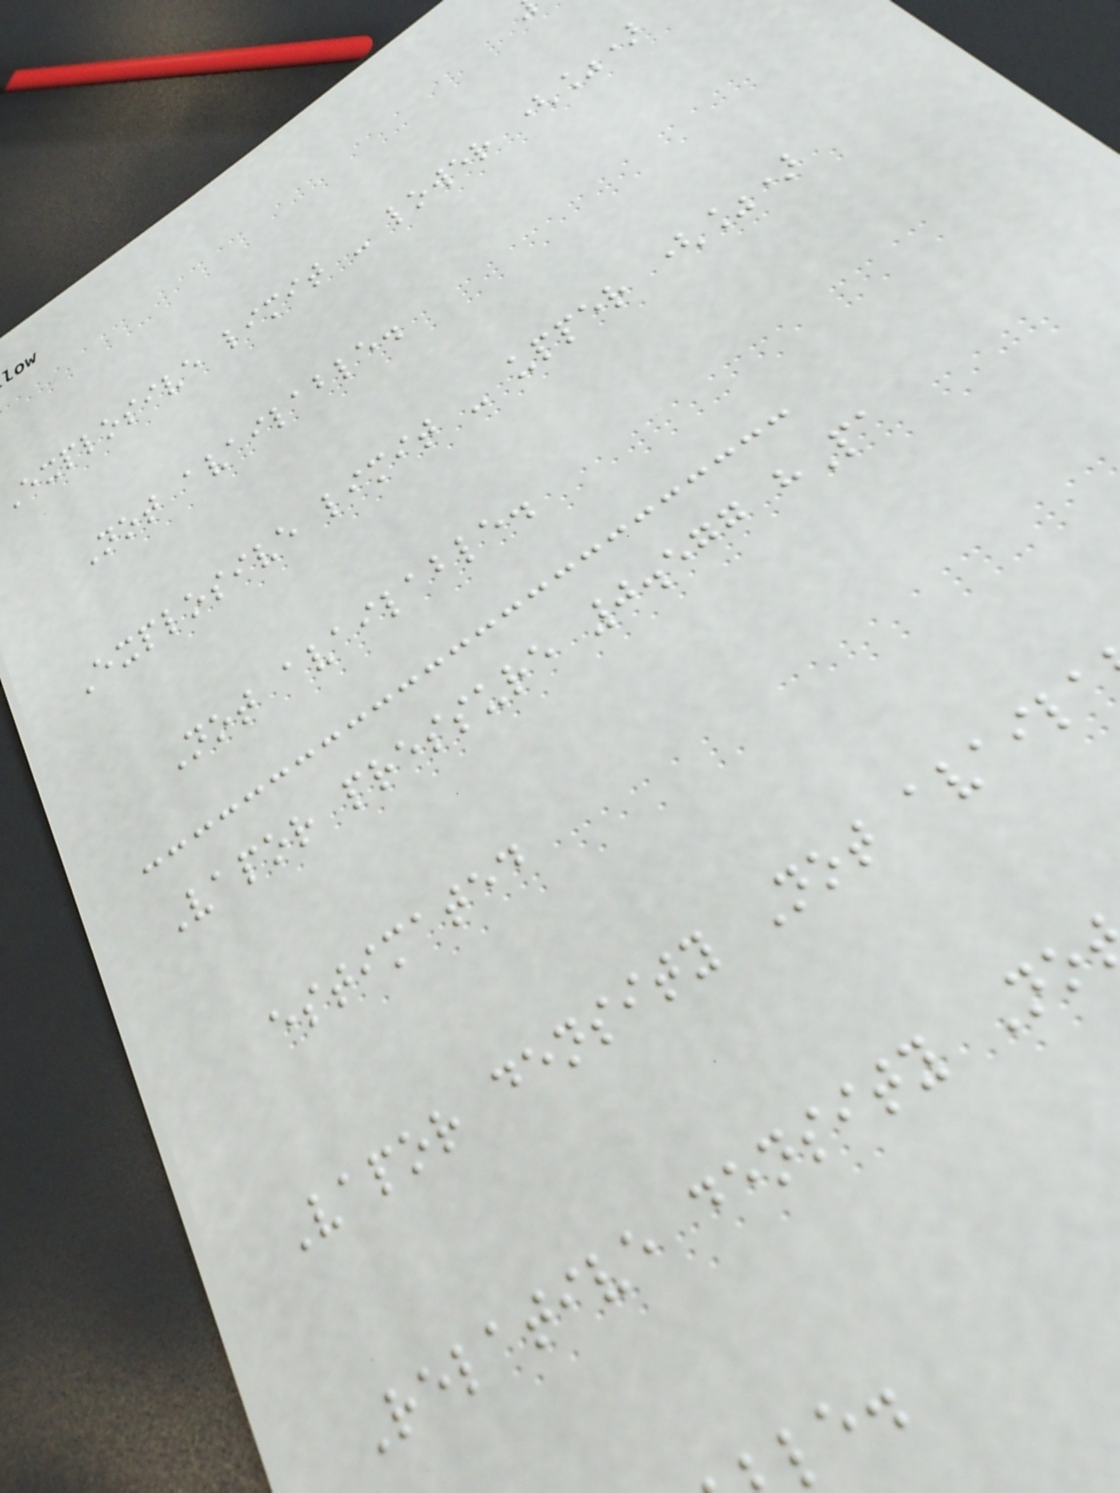explosive limit - lower (%)
Not available.
Explosive limit - upper (%)
Not available.
Vapor pressure 0.577 hPa
estimated
Vapor density Not availa
Relative density No
